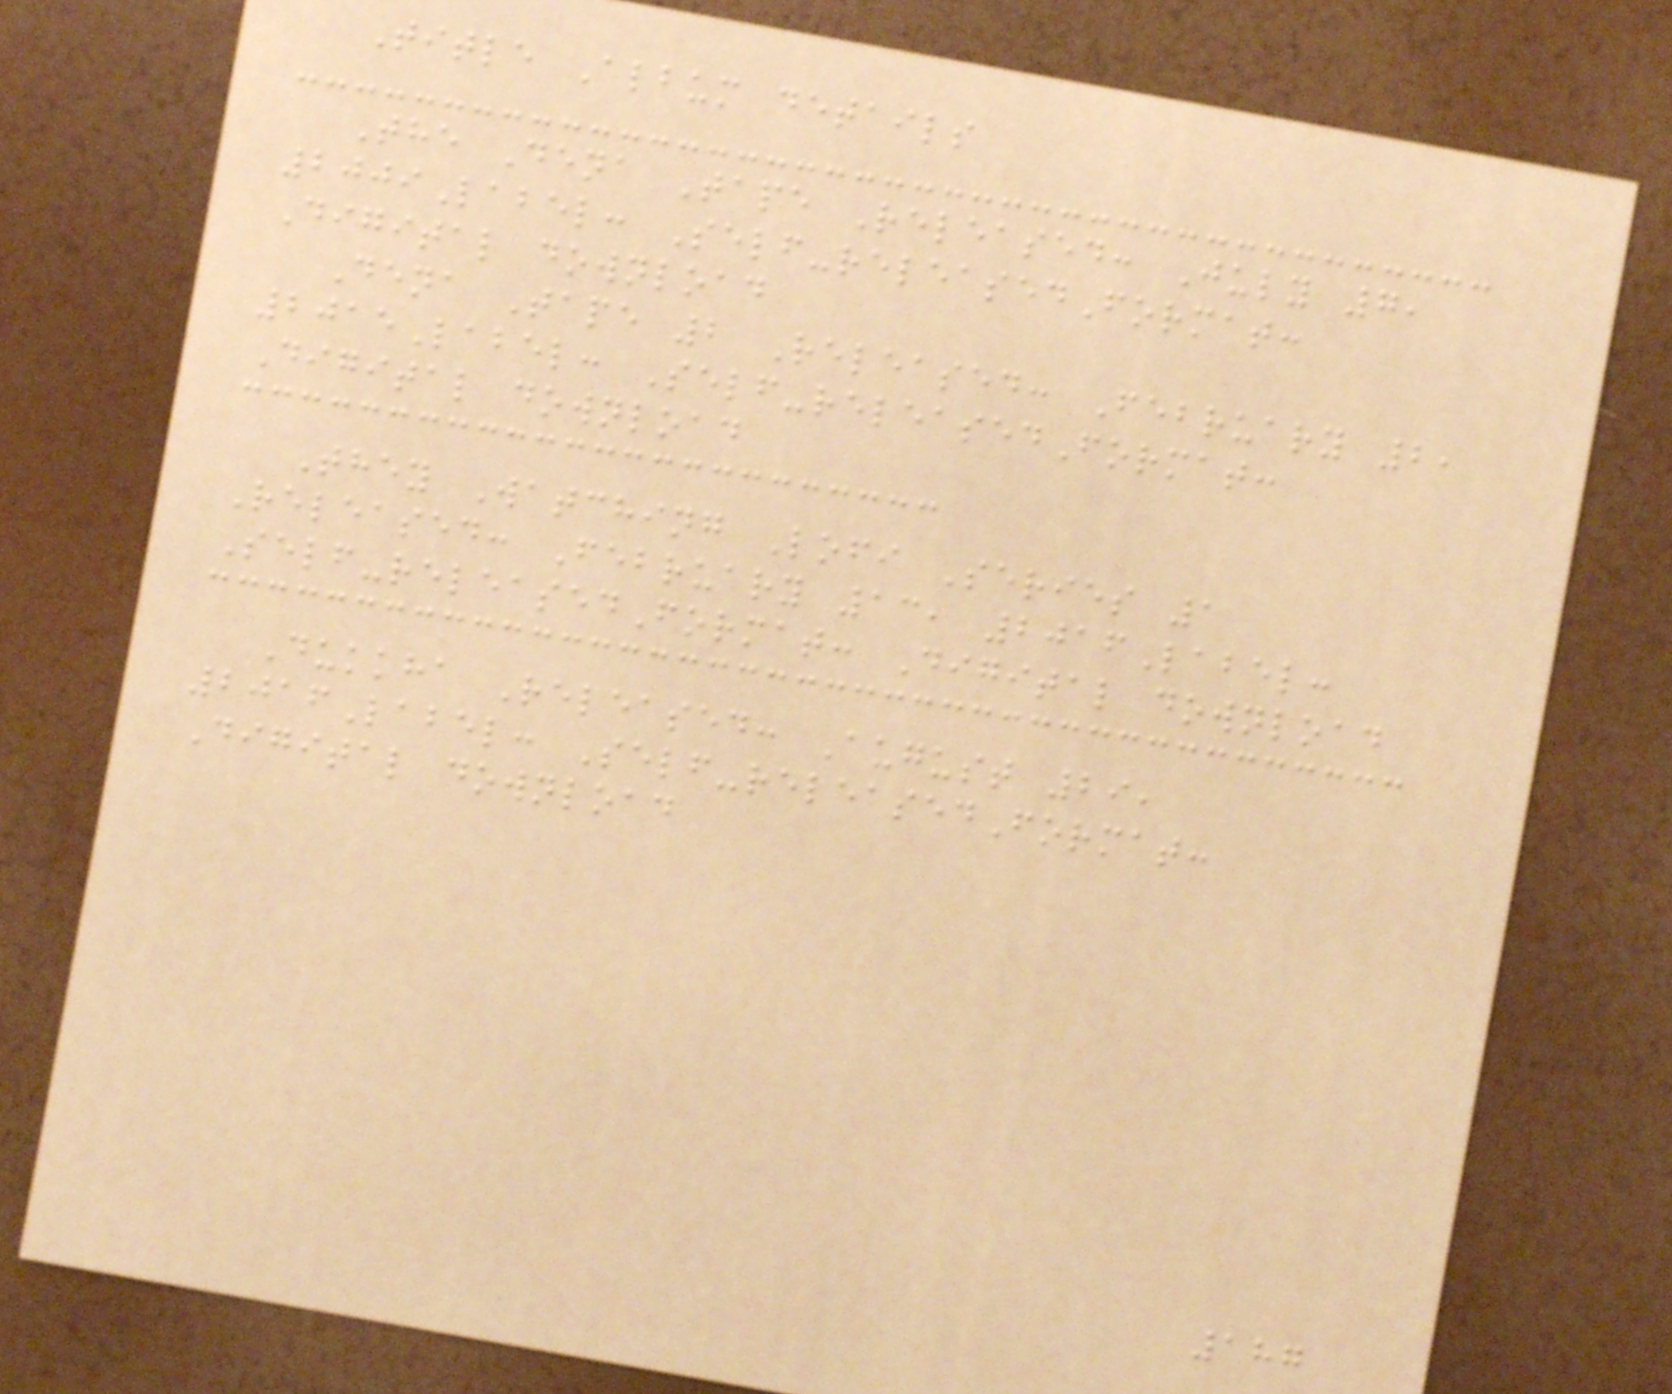Title Album details
The Dena Tape Released: July 7,
2009Label: Self-releasedFormat:
Digital download
Dena Tape 2 Released: February 2,
2015Label: Self-releasedFormat:
Digital download
They Watching Lofi Series 1
Released: February 13, 2016Label:
Self-releasedFormat: Digital download
Dukkha Released: August 29,
2016Label: Self-releasedFormat:
Digital download
187
